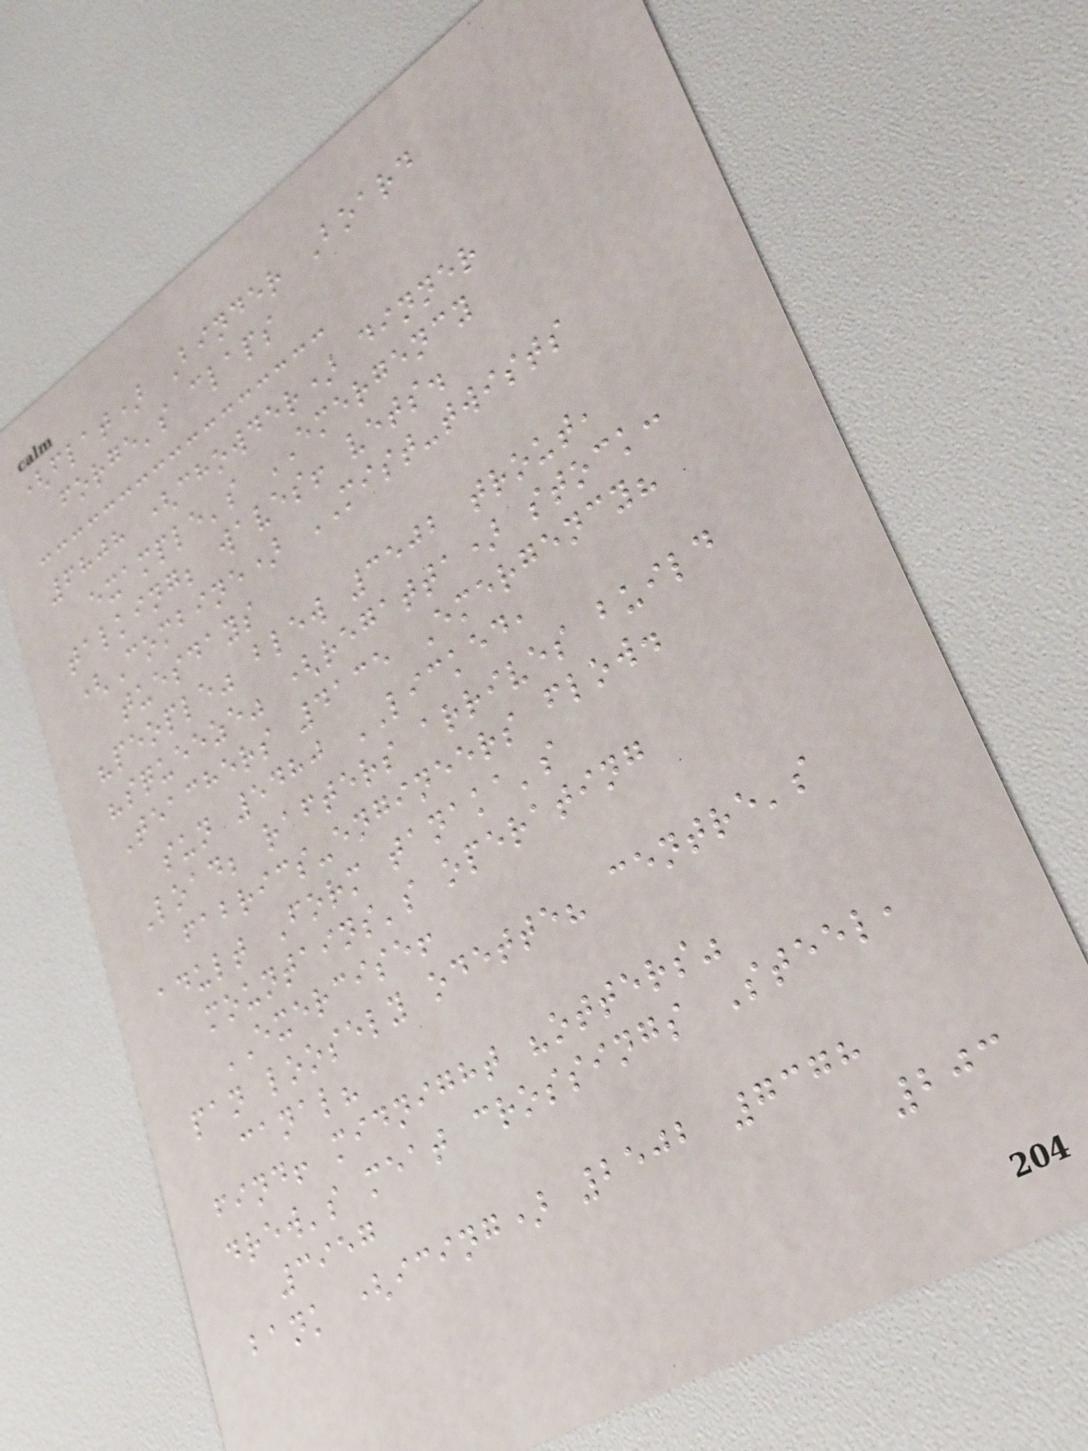(flat) Binder Board
forge's claps
6808 (chowder) dinner
example's EMERGENCY
talking; waves! vets.
(Combine) MIST-twists
tuesdays
"people" blew 3502 trout,
"squeeze" (regatta) stock:
Teachers 4135 Emergency?
sun 5480 LICKED,
Load; rafters arrives build
fabrics-engineers flow.
adult Form tanaka's
mountains's operating
EXERCISE!
pan loosely odette? centre's
canal?
find! midnight "otters"
drew's meat crossings Steel,
3957
bank (icing) 2502 7378
203
